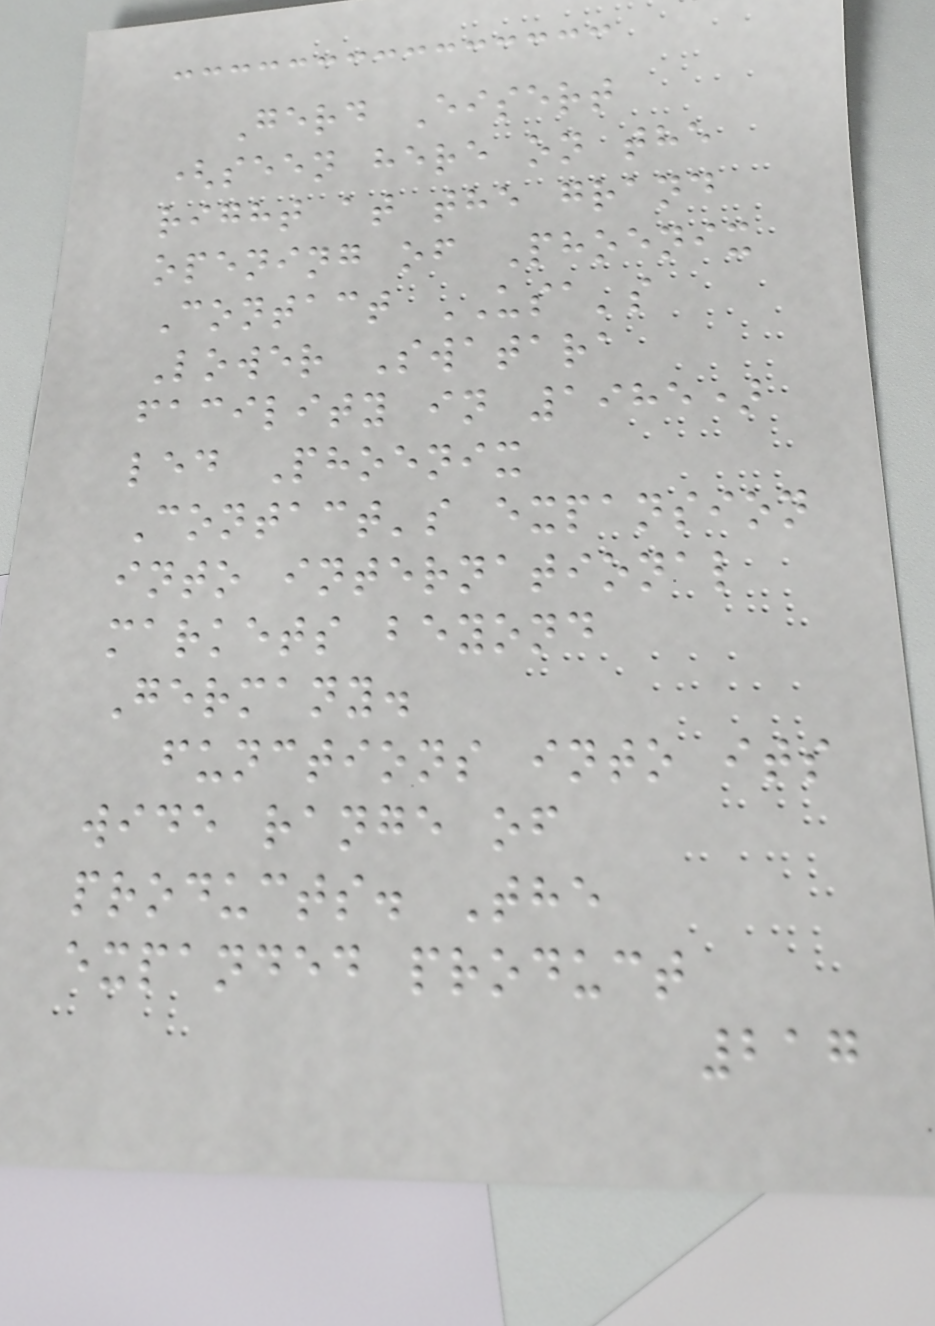Gerd Eisert
(seen here on the
right at the grand
opening of Phoenix
Contact USA's
Lower Swatara
facility in 1985)
led Phoenix
Contact's expansion
into international
markets beyond
Germany.
functions into its
wide range of
products. The
expanded product
217
